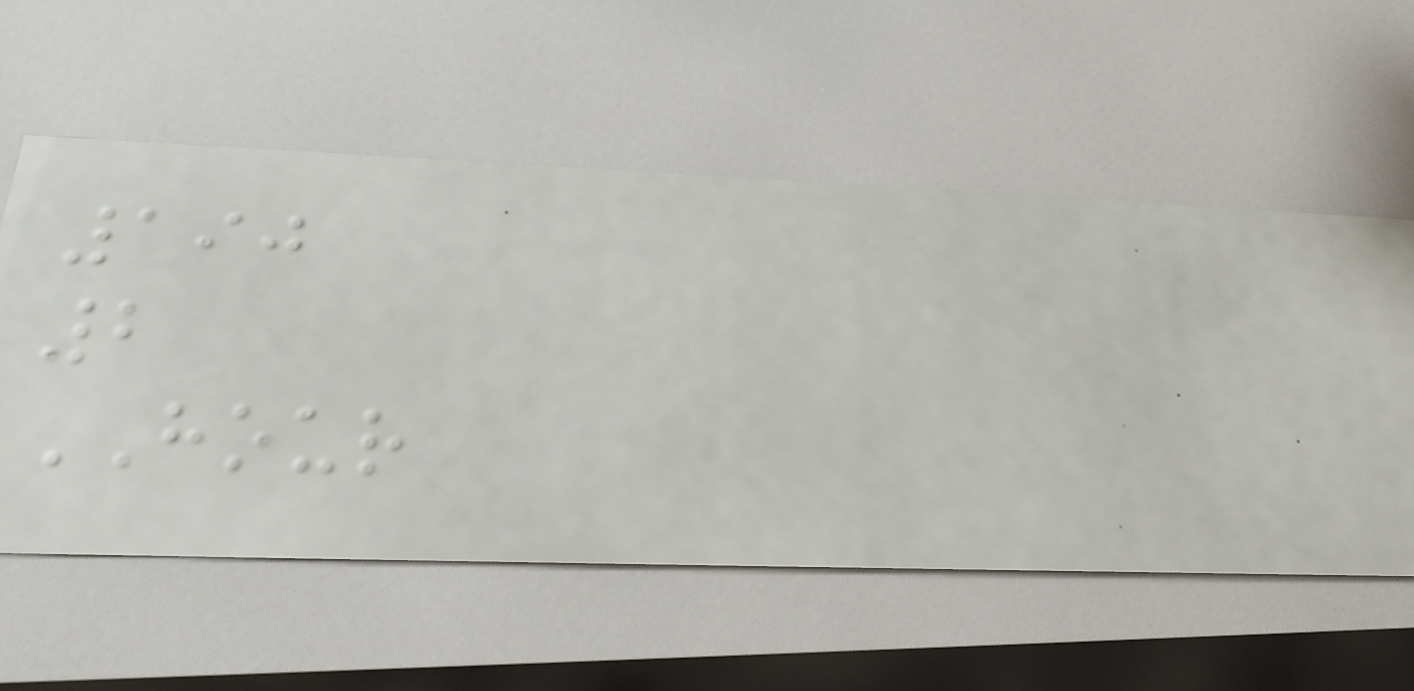190
2
HOUR
